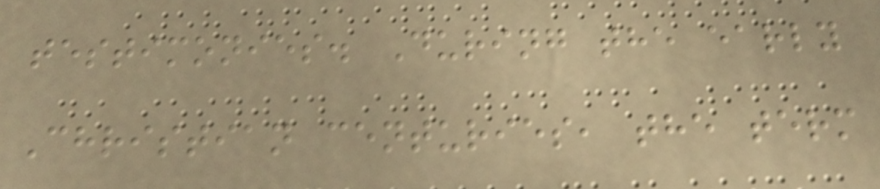testimonies. During the early
Christian centuries, the term
